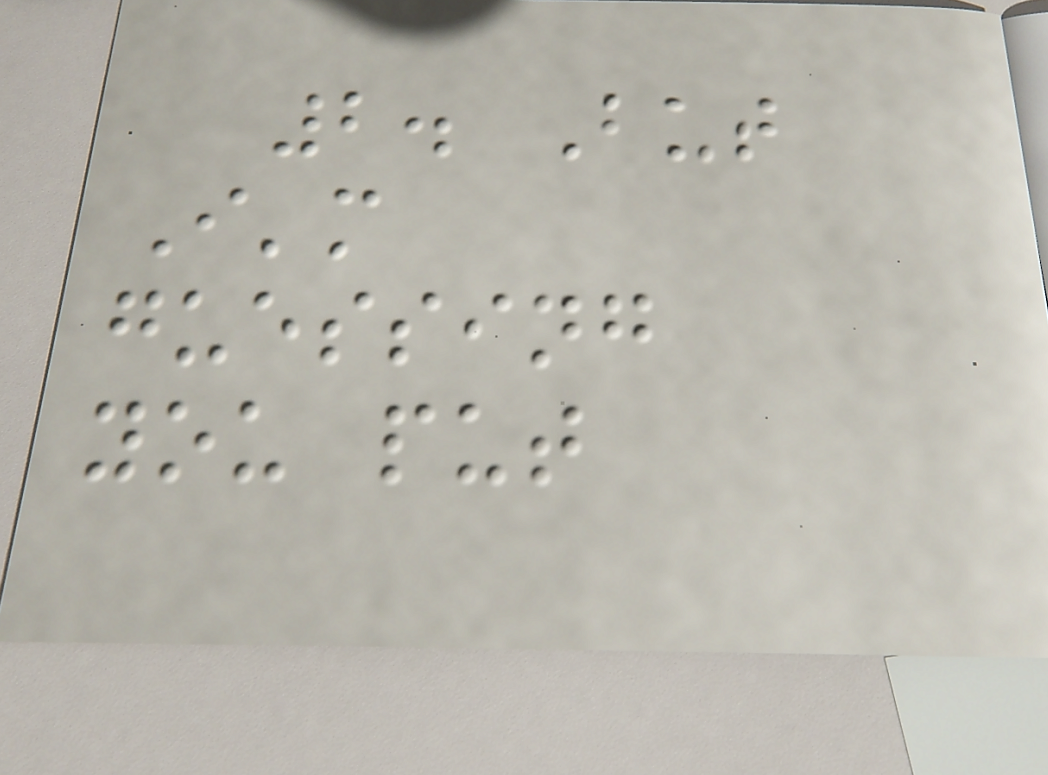2. But
I'm
guessing
you put
